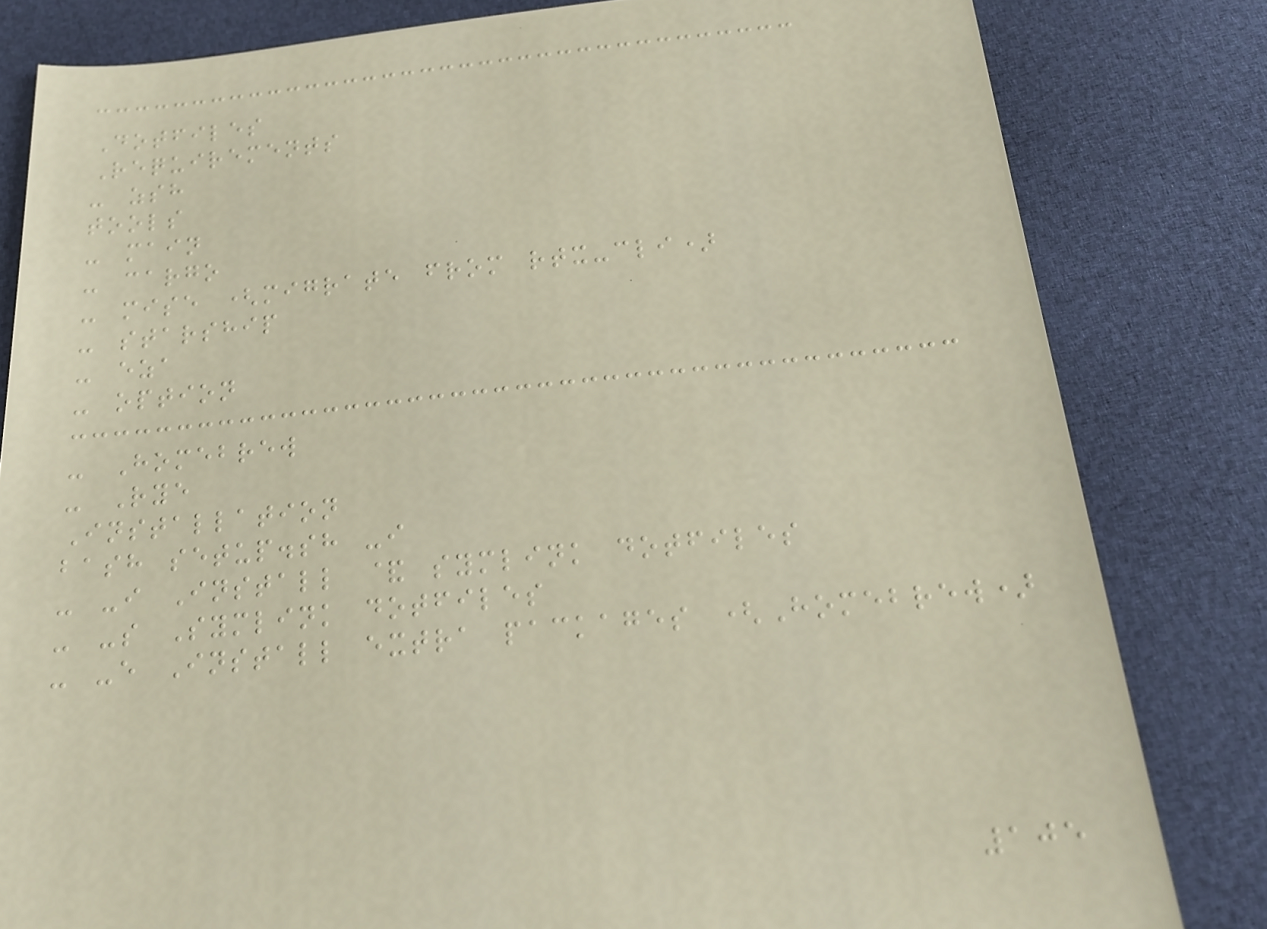Dotfiles
Requirements
- zsh
tools
- main
- cargo
- mise (migrate from rtx-cli)
- starship
- eza
- option
- Homebrew
- Rye
Installation
bash setup.sh -i
- -i Install & symlink dotfiles
- -s Symlink dotfiles
- -e Install extra packages (Homebrew)
105
